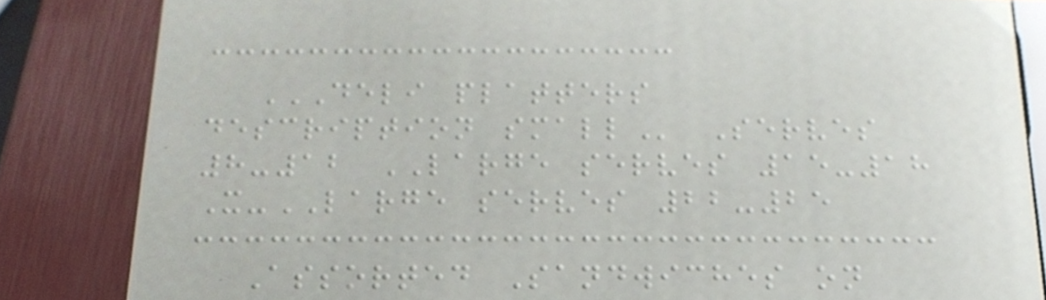DELI PLATTERS
DESCRIPTION SMALL Serves
8-12 LARGE serves 15-18
X-LARGE serves 22-25
Assorted Sandwiches on
